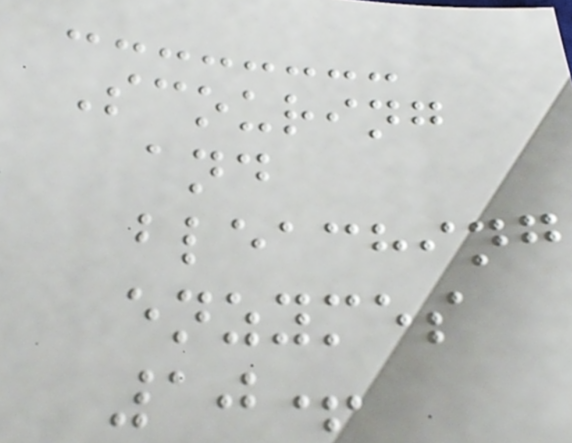Scouring
and
bleaching
enzymes
10+
